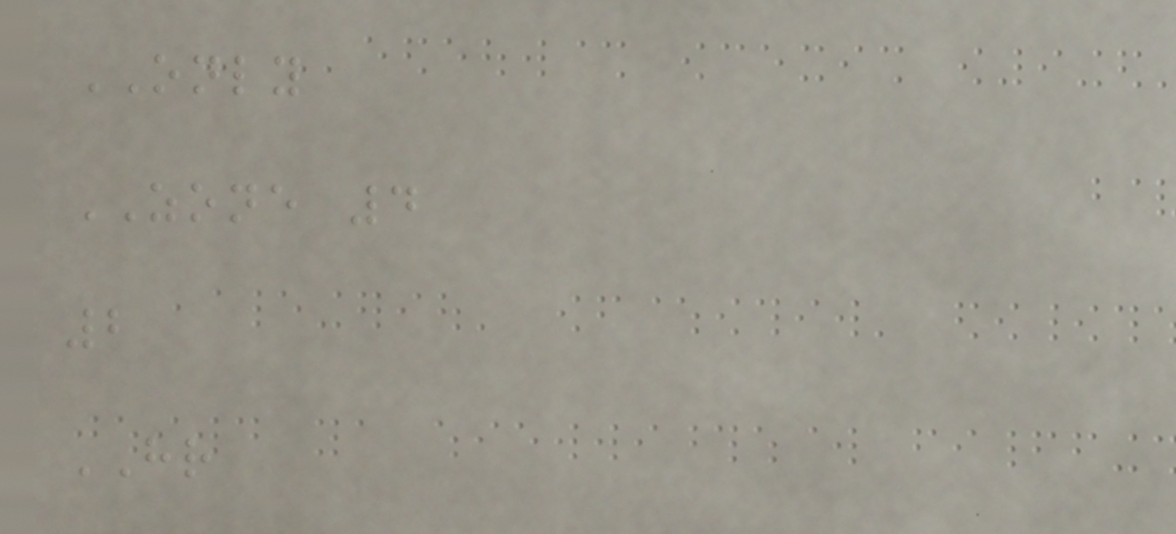ONLY
ZONE 4
2
HR
